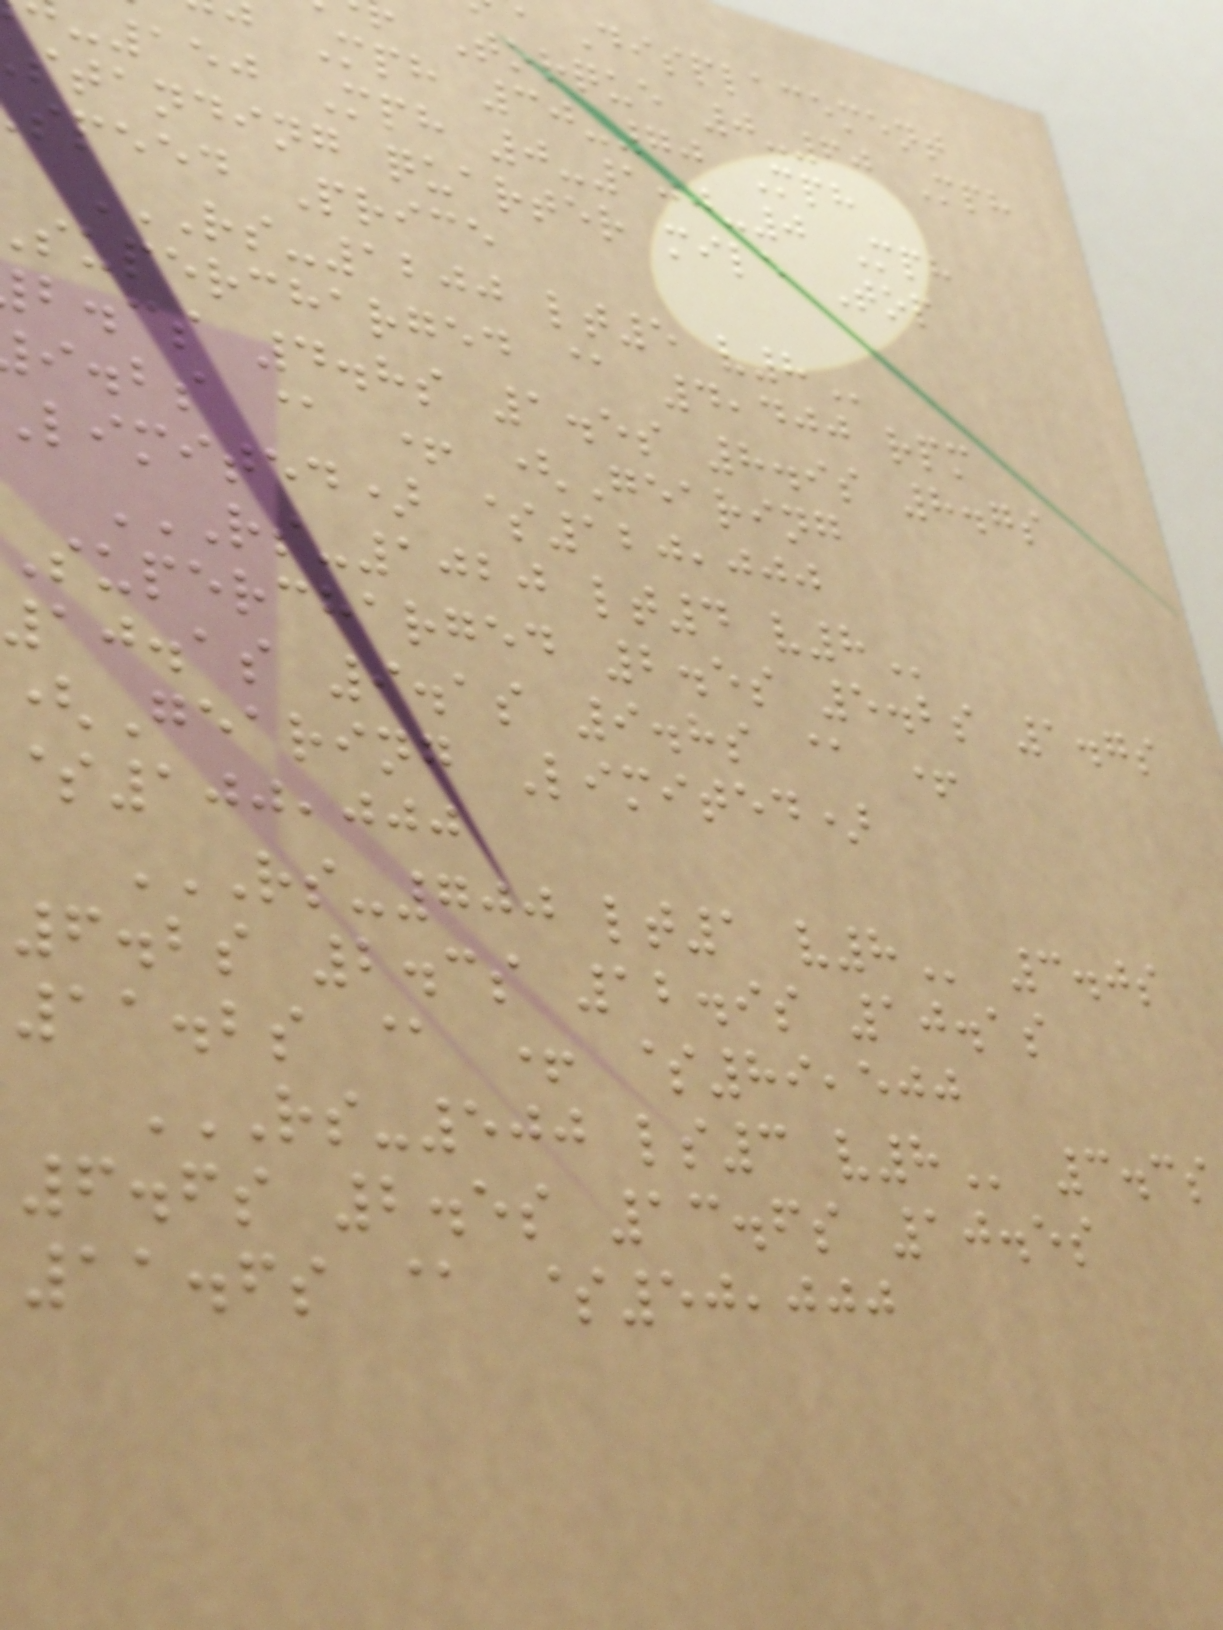Displacement
Torque 0-60 Mph
Mph 30-70 Mph
150 Mph 0-100-0 Mph
standing quarter mile Top
speed Price
RS-1200 LT5 V8
supercharged @ 4,400 rpm
b.cs 4.8s 1.5s 8.9s 8.7s
i.bs @ + (Gearing
limited) $120,000
RS-1020 LT4 V8
supercharged 2.5s 5.2s 1.7s
10.1s 9.1s 9.8s @ +
(Gearing Limited)
$100,000
RS-700 LT1 V8 3.0s
6.2s 2.3s 12.9s 10.1s
11.2s @ + $89,500
RS-500 LS3 V8 3.3s
6.6s 2.5s 13.6s 10.5s
11.6s @ $50,000
